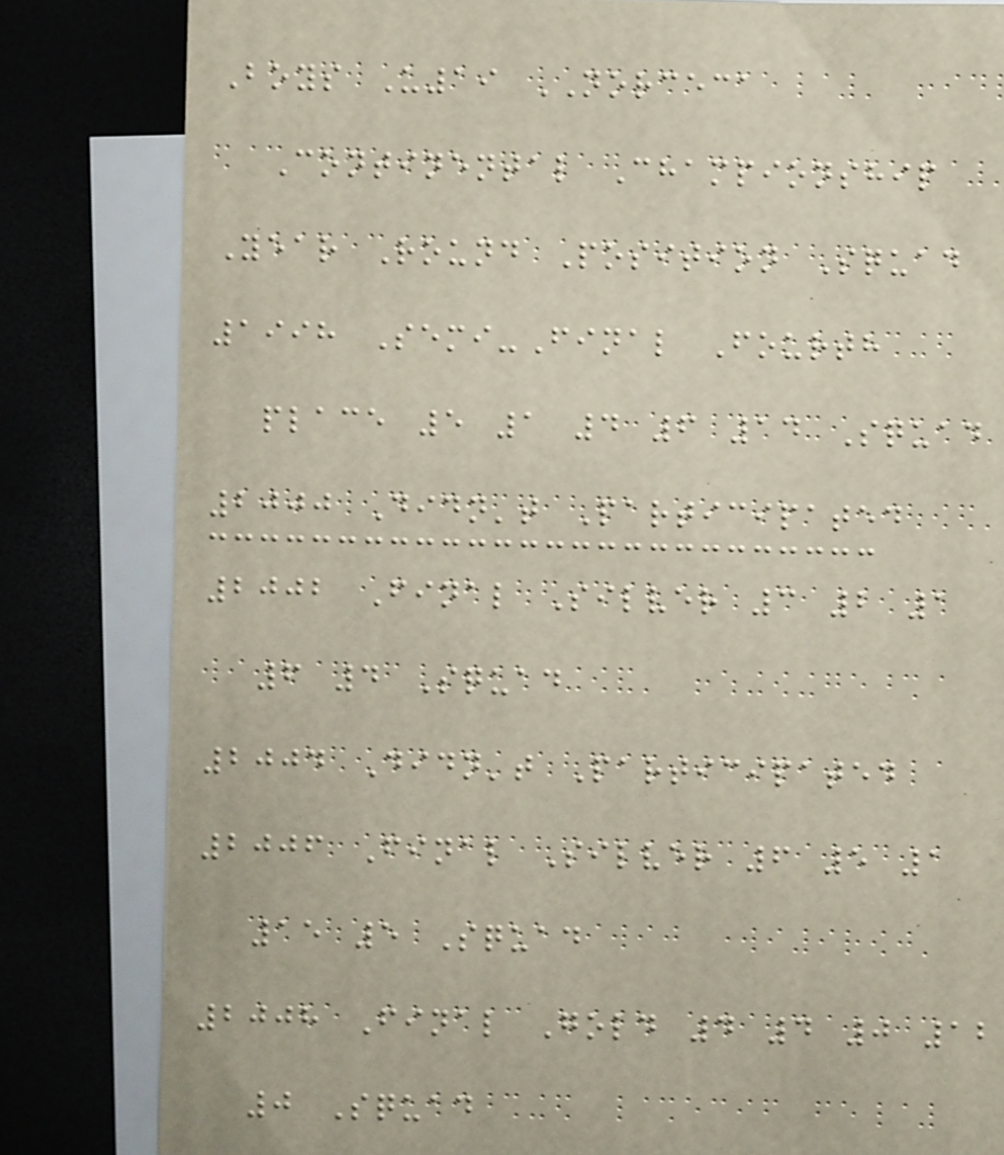Boys U19 NORCECA
Continental Championship
Year Round Position Squad
1998 Semi-Final Fourth
place 5 1 4 6 14 Squad
2000 Didn't Participated
2002 Final Silver 3 2 1
6 4 Squad
2004 Didn't Participated
2006 Final Silver 6 5 1
15 5 Squad
2008 Final Gold 4 4 0 12
0 Squad
